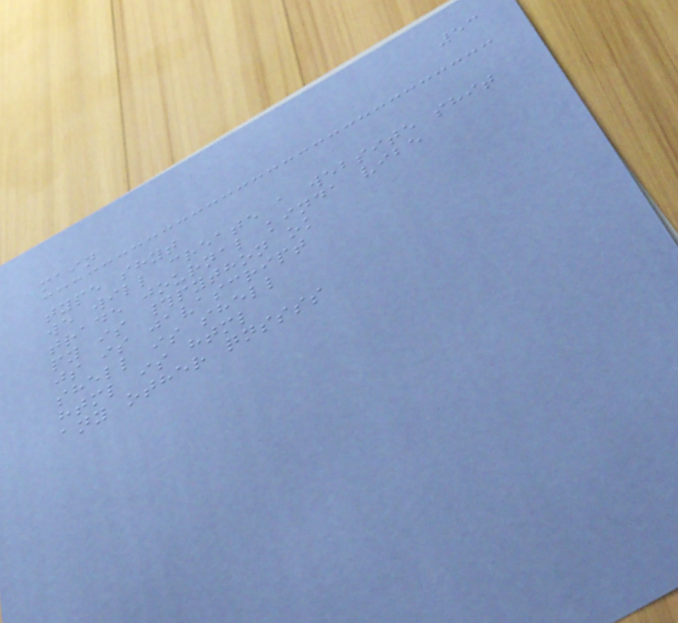53
main
type shyt
we will create a website shit
trade journal kinda vibe
py is #python ok
js is javascript
shell is shell
html is html
any other qnssss
